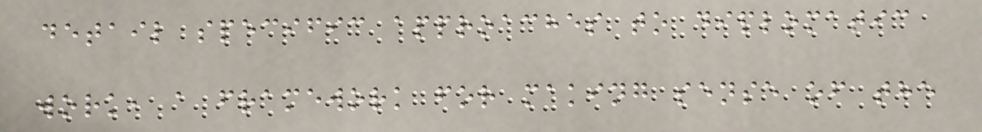detail specific approaches to diplomatic
work, a framework for making sense of the
